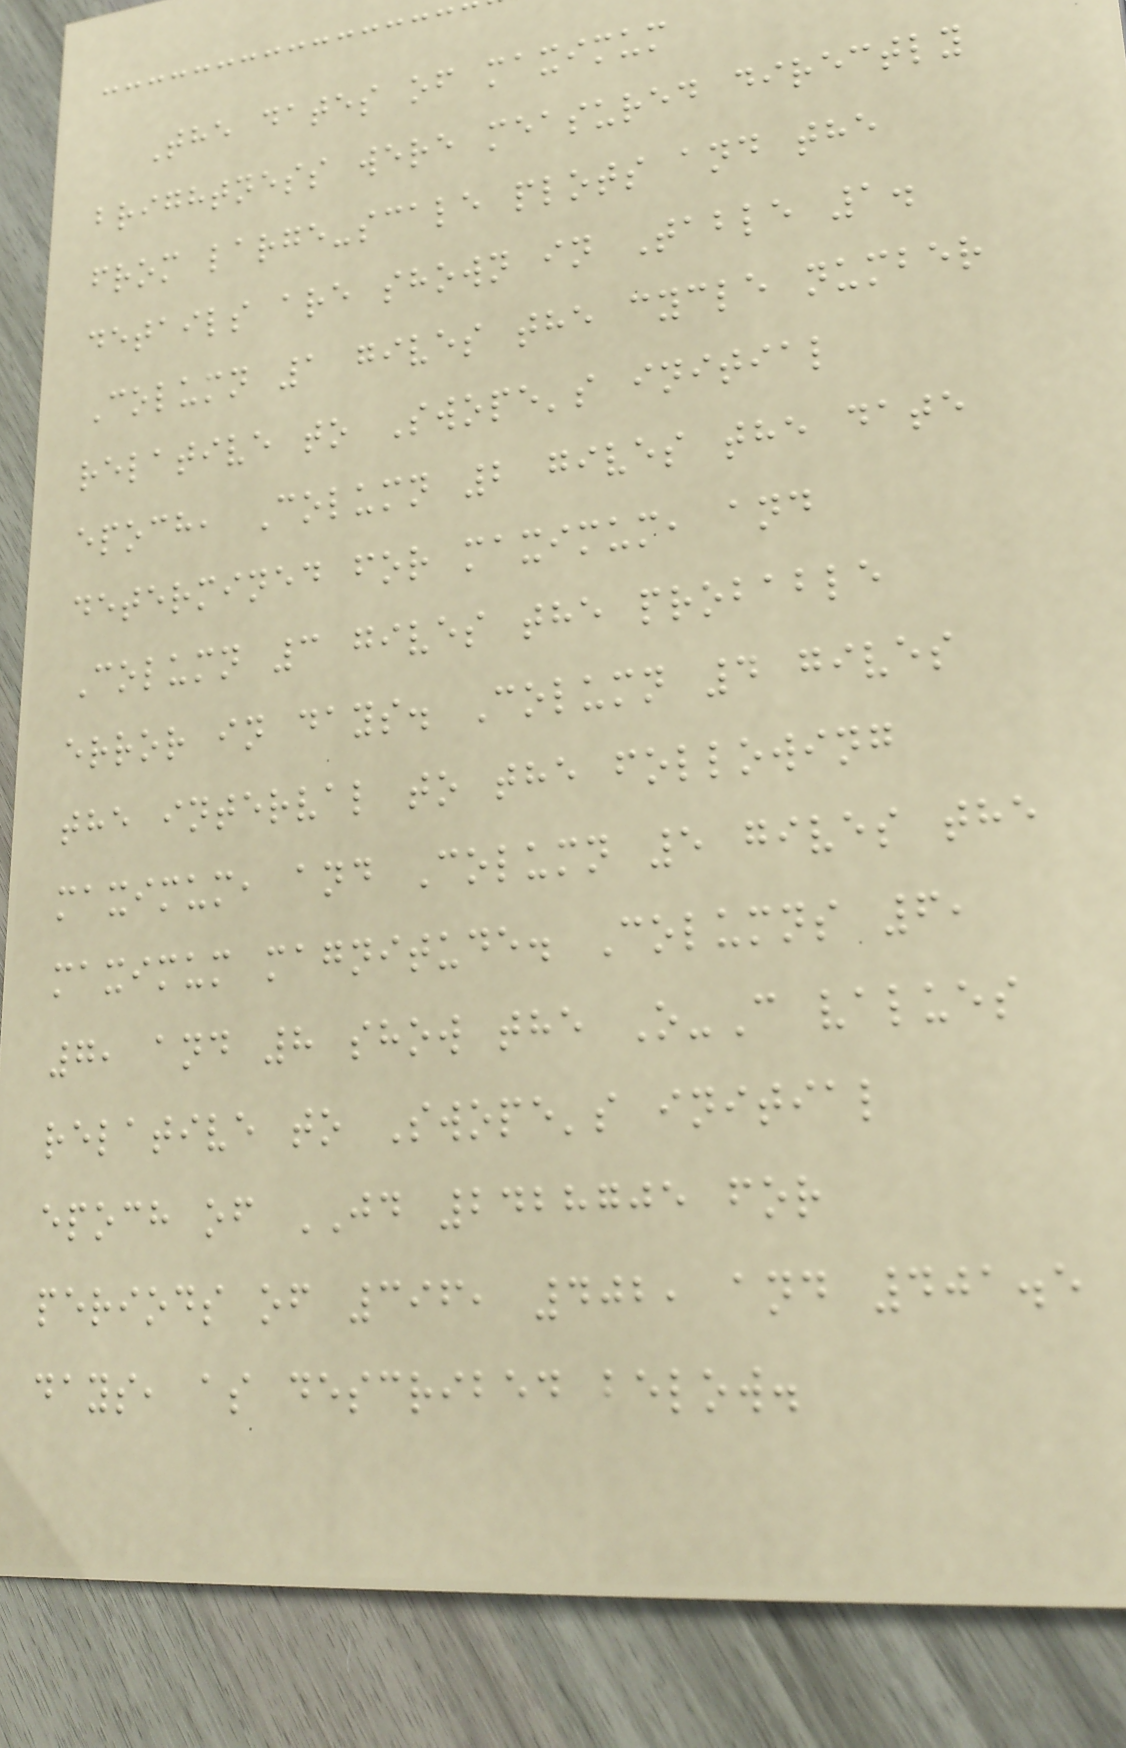The dates of maximum
brightness were measured directly
from large-scale plots and the
details are shown in Table 1.
Column 1 gives the cycle number
relative to Swope's initial
epoch, Column 2 gives the date
determined for maximum, and
Column 3 gives the probable
error in days. Column 4 gives
the interval to the following
maximum, and Column 5 gives the
maximum magnitude. Columns 6,
7, and 8 show the O-C values
relative to Swope's initial
epoch of JD 2428705 for
periods of 396, 402, and 401.5
days, as described below.
